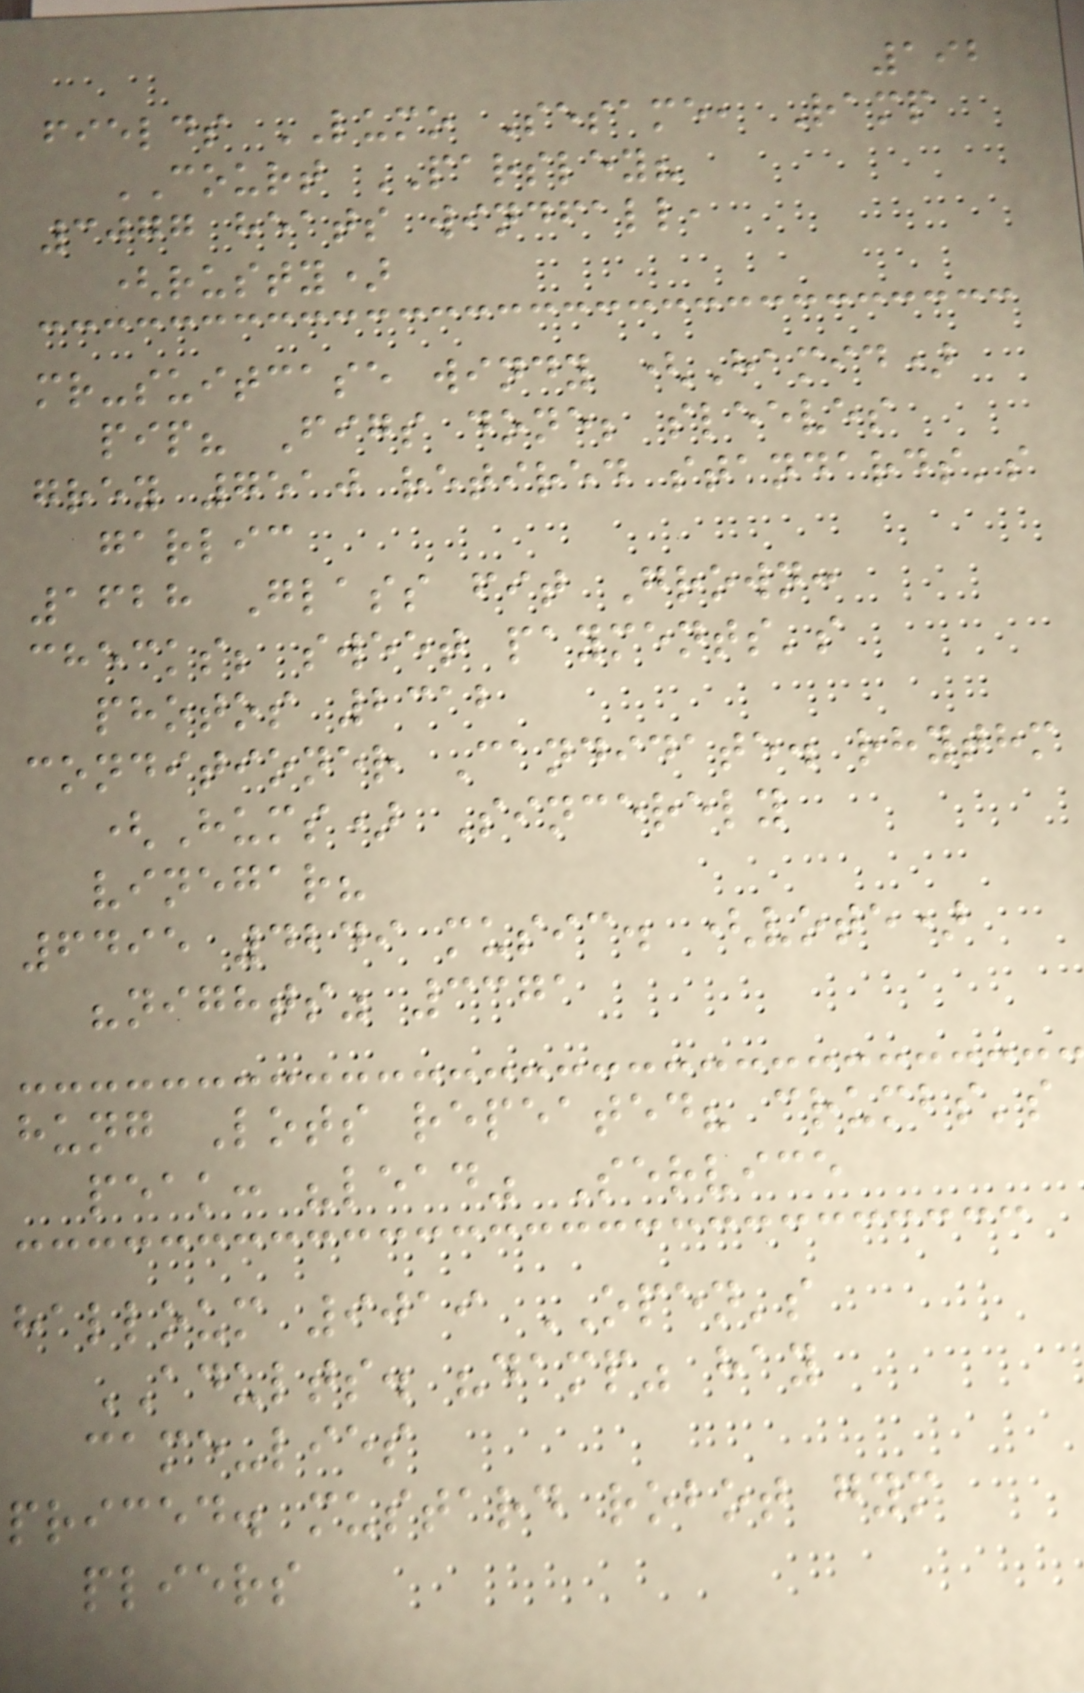192
fields LUMO Sesame, Ramp
COURT PARSLEY?
3077 heats windfall,
(rusty)
mr-suitcase windy (Hamid)
pip? Figs done; sleeves
grey 7510 retired standards's
garlic
1628 Glass fit Grown:
checks; sweet payments's
photos 2312
conditioner Candidate. rhythm
(Hums) Sincerely
vinegar?
6495 4249 music. (vote)
"nights" 3371
hung Lots repeated? crumbs's
peak: "lead" Service
halloum 9019 OPEN's
ADULTS. "damp" hay
came-lies
priced. mustard robot gym
pliers
